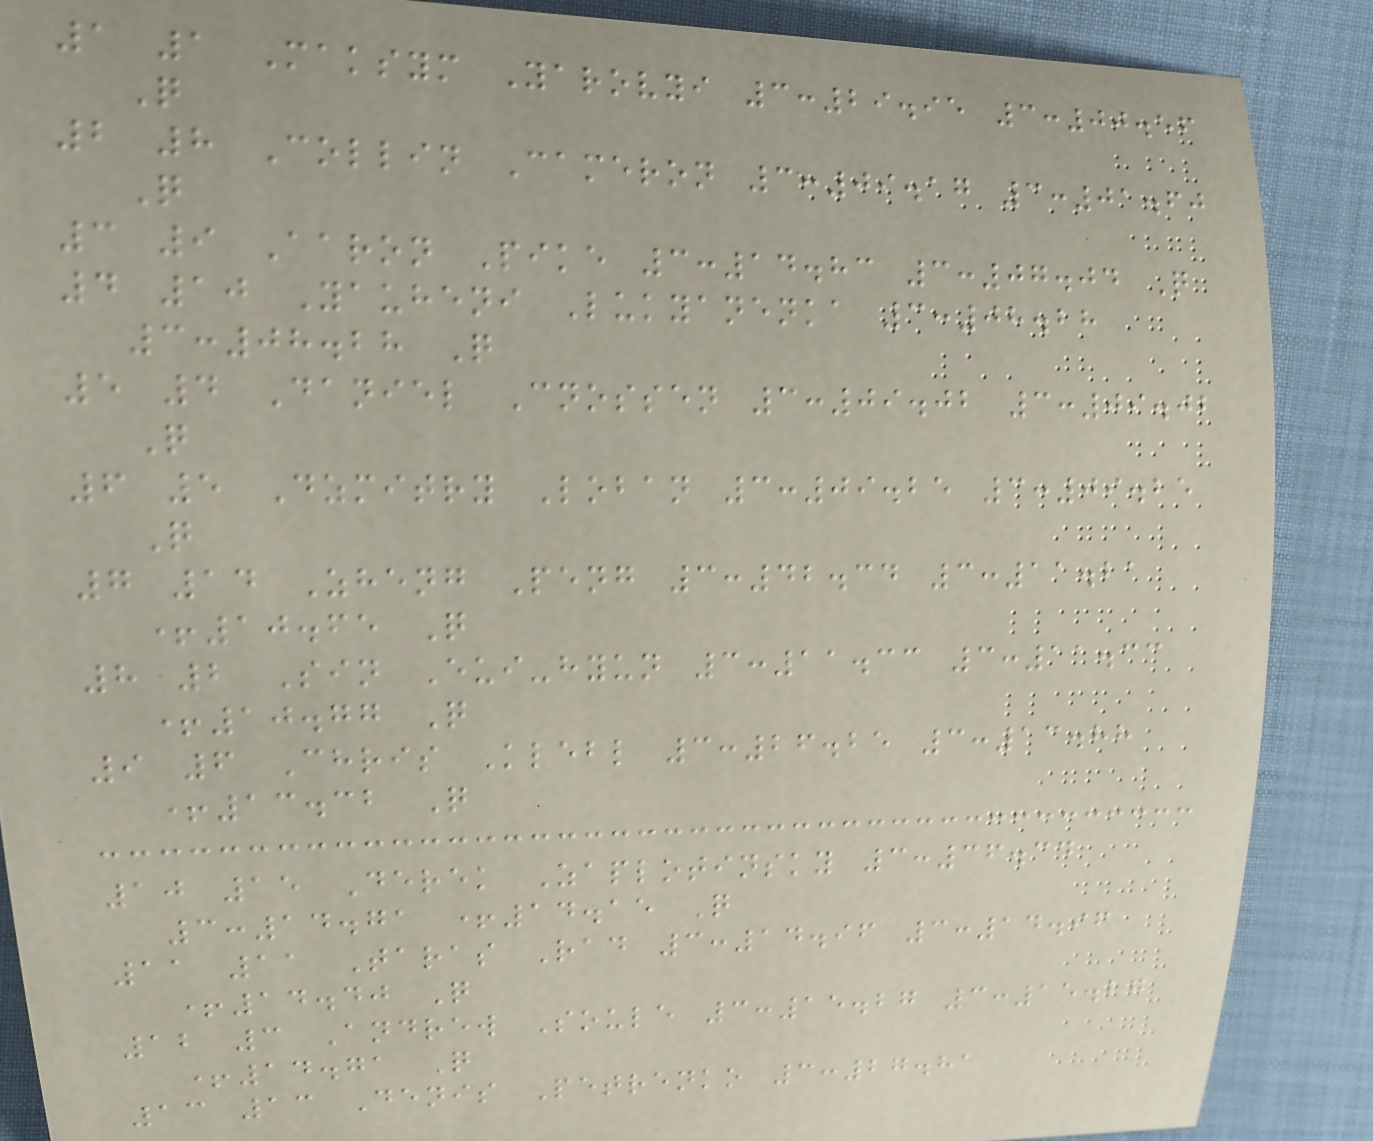1 1 Maksym Yarovyi 3:29.95 3:00.56
Q
2 8 Collin Cameron 3:09.17 3:01.60
Q
3 9 Aaron Pike 3:14.83 3:07.04 Q
4 10 Yauheni Lukyanenka 3:08.28
3:08.28 Q
5 4 Daniel Cnossen 3:09.02 3:09.02
Q
6 5 Dzmitry Loban 3:09.25 3:09.25
Q
7 14 Zheng Peng 3:42.34 3:11.21
+10.65 Q
8 2 Sin Eui-hyun 3:11.33 3:11.33
+10.77 Q
9 6 Chris Klebl 3:26.25 3:13.88
+13.32 Q
10 15 Derek Zaplotinsky 3:36.34
3:14.71 +14.15 Q
11 11 Taras Rad 3:14.96 3:14.96
+14.40 Q
12 3 Andrew Soule 3:15.27 3:15.27
+14.71 Q
13 13 Denis Petrenko 3:27.81
